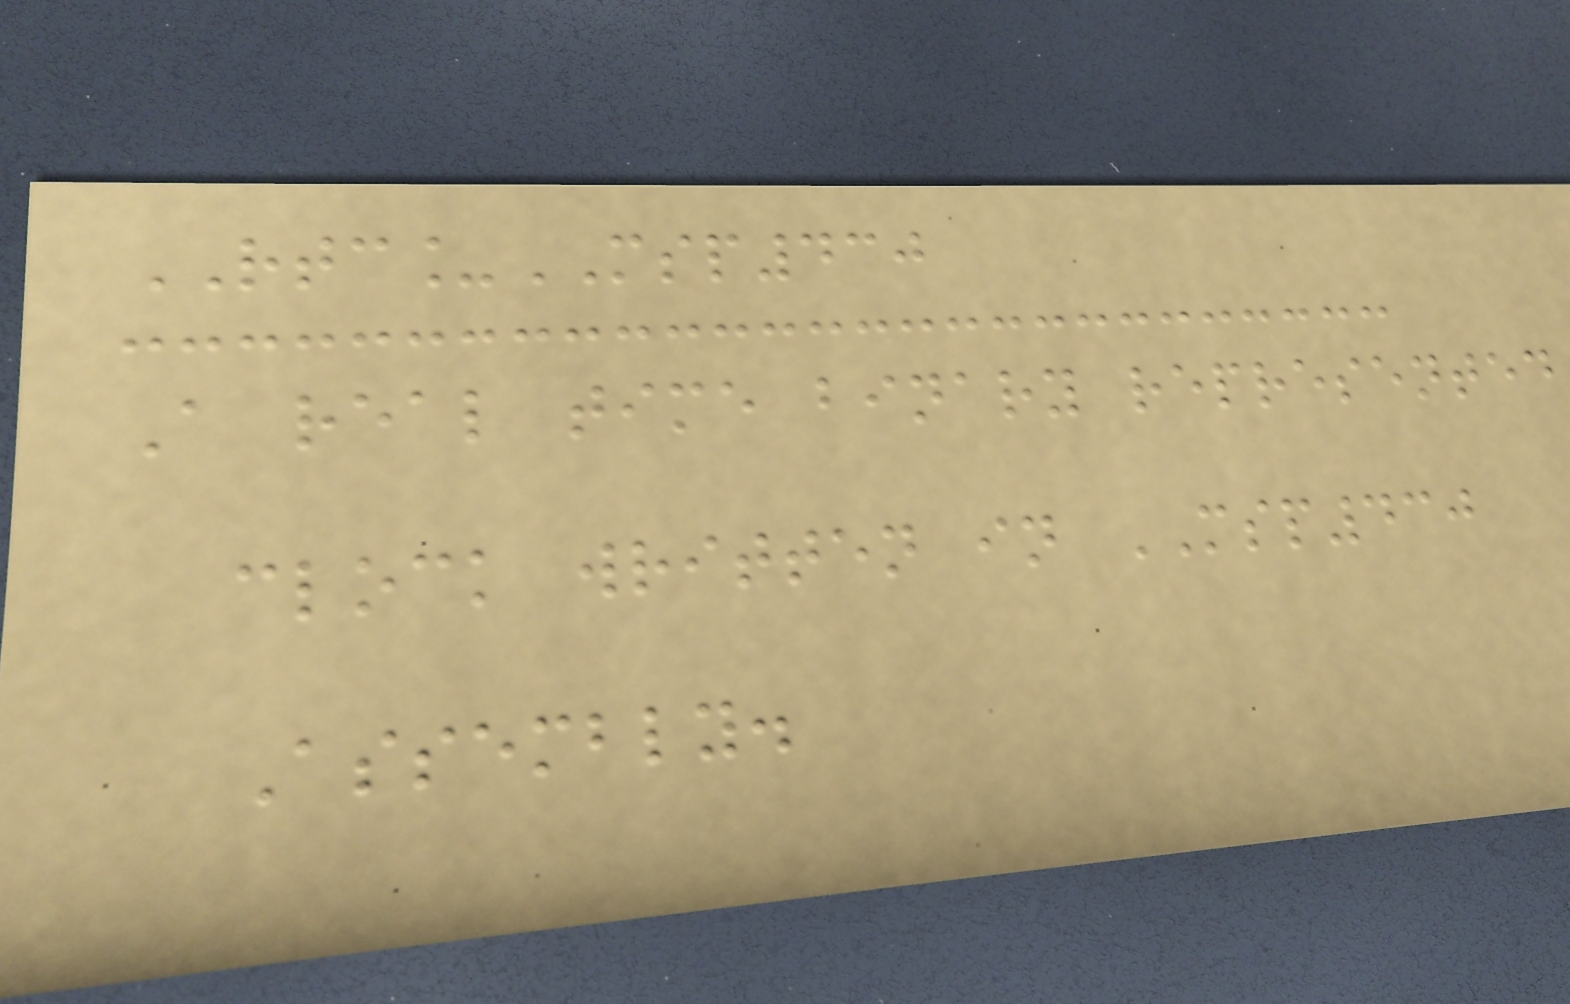RTC_MSP430
A real time binary represented
clock written in MSP430
Assembly.
